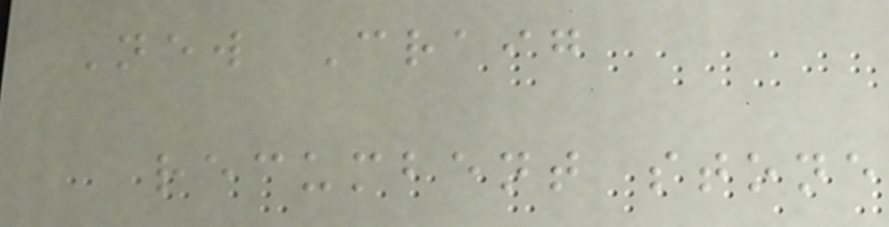New Craig
recumbent stone
